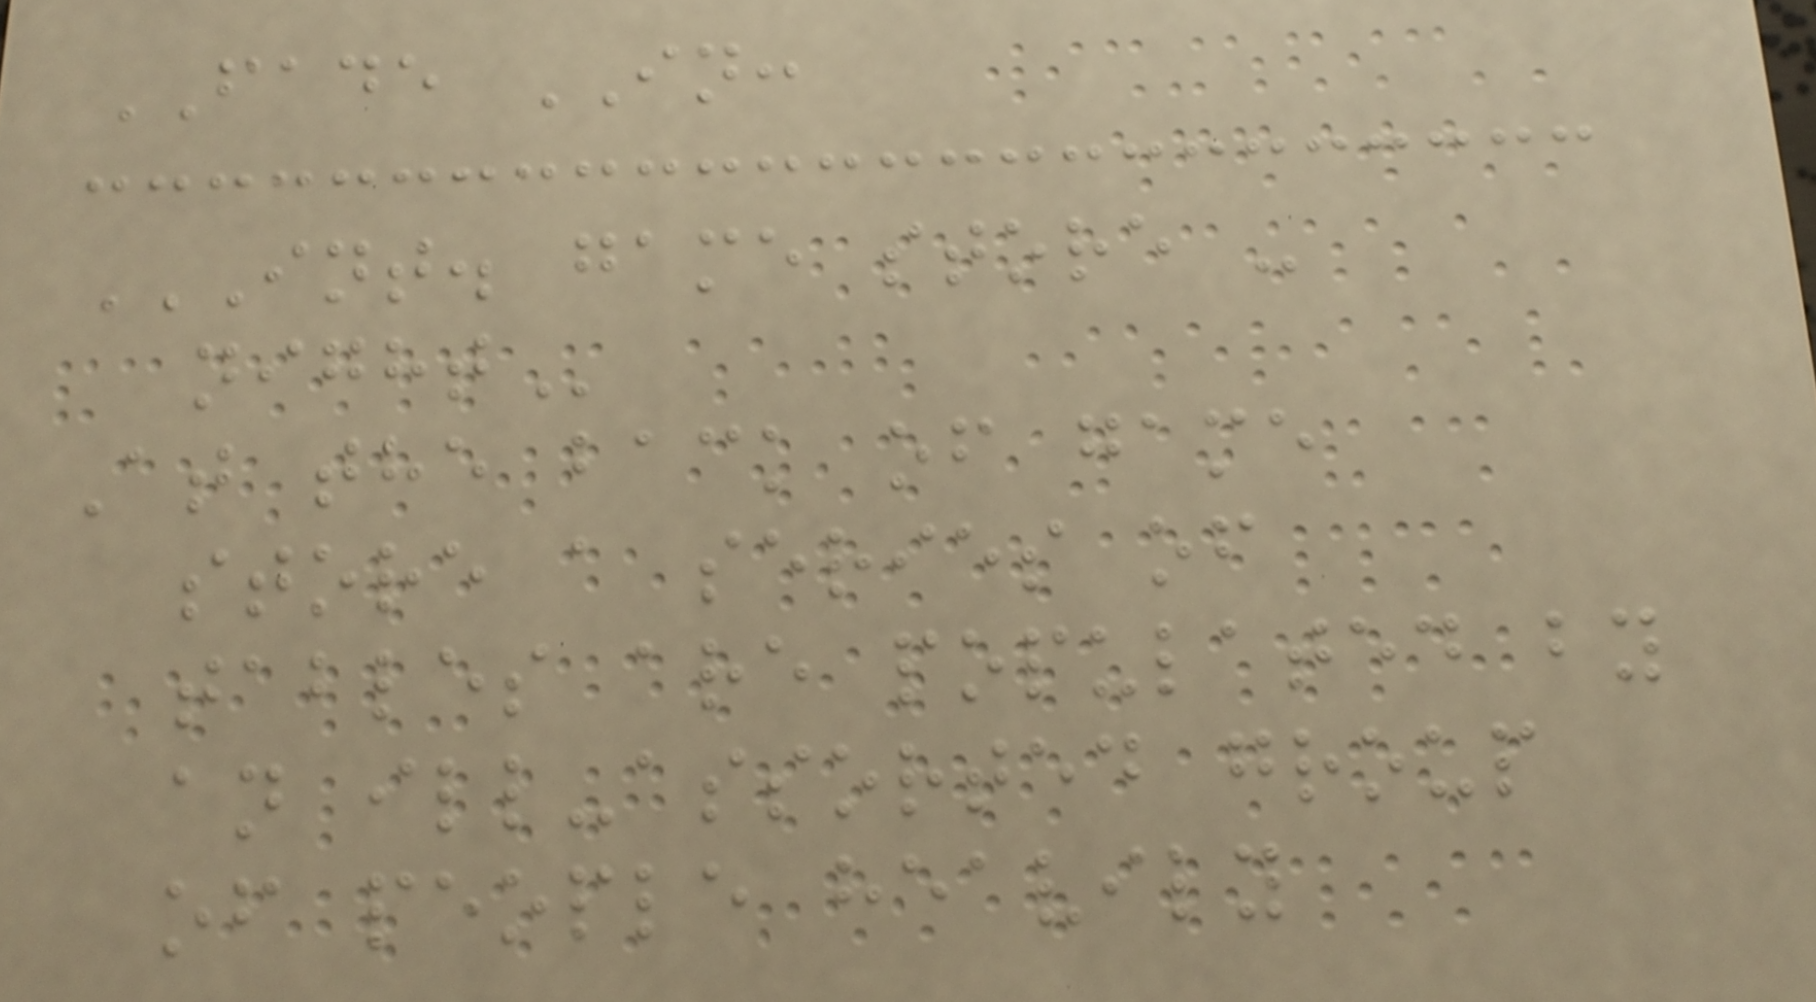FADE IN:
INT. GAME STORE -
NIGHT
At the back of game
store a series of
tables are populated by
an ill-assorted group
of people heavily
